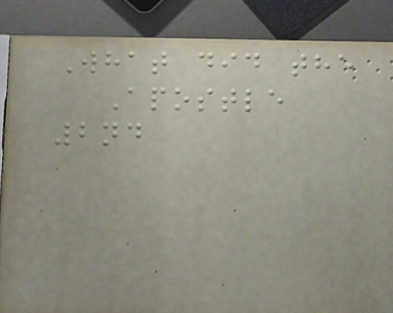What did the
Apostle
2nd
